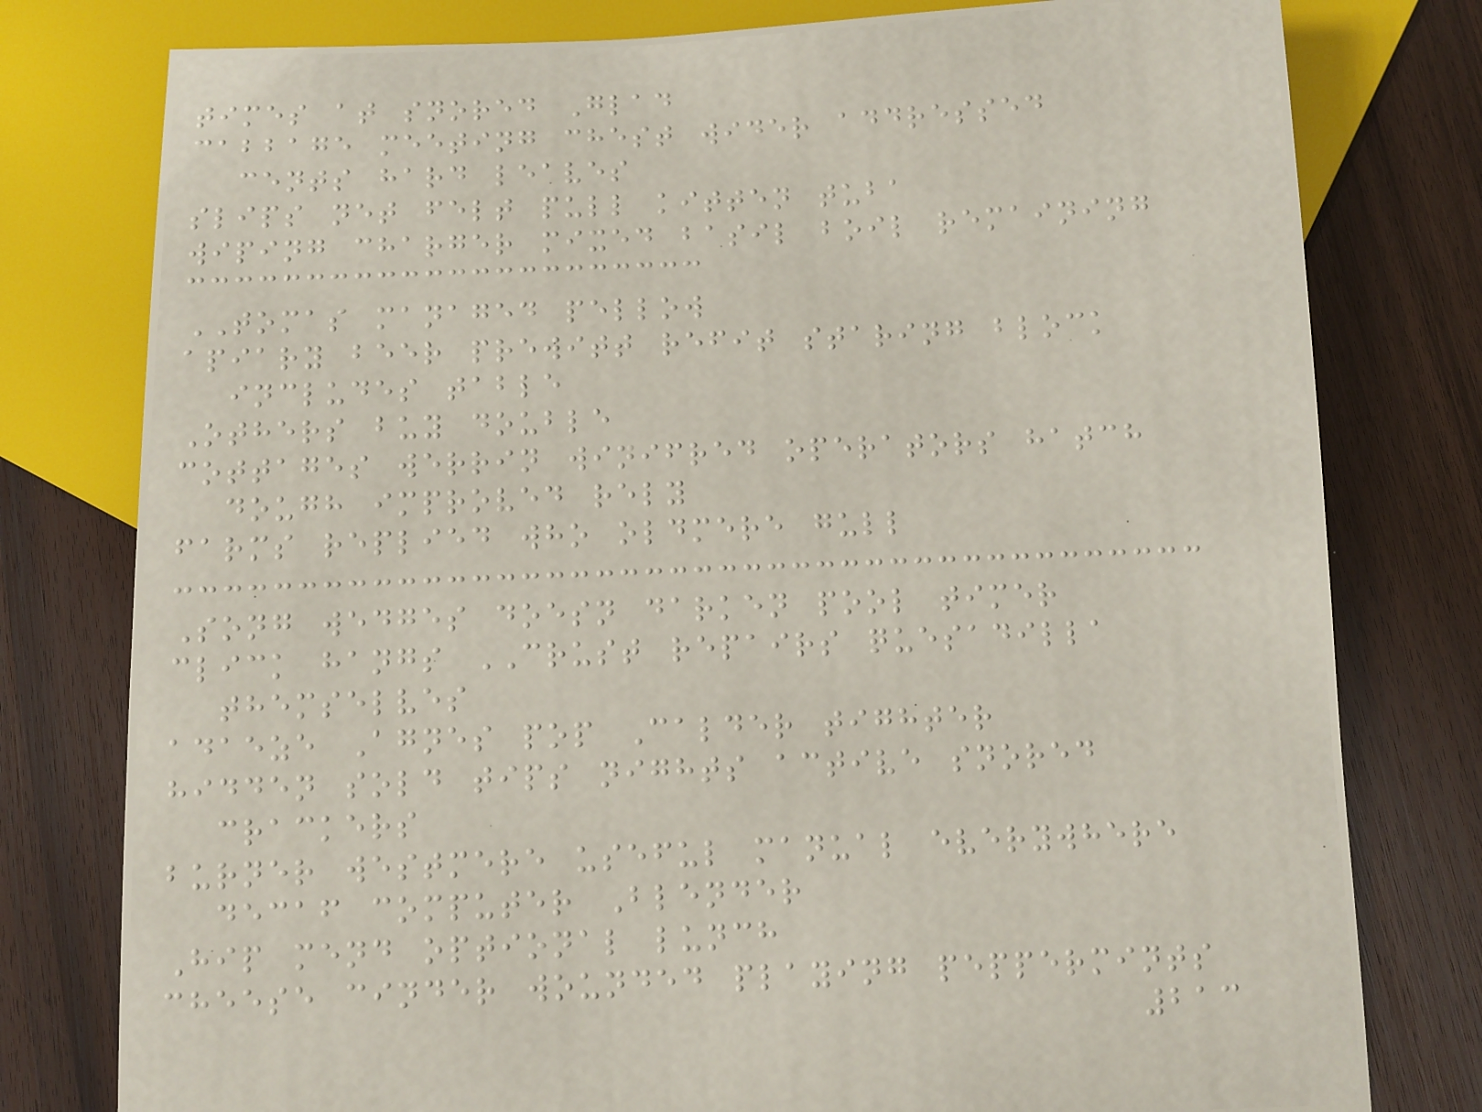times at snored Glad
cabbage meeting chest wider addressed
cents hard leaves
slips net felt pull kitten tuba
wiping charger mixed basil boil remaining
TOMAS managed pellow
apiary beer prewitt refit staring block
includes table
Others buy double
cottages werrin winifred operators hatch
dough improved rely
farms replied who oldmere gull
Song wedges doesn darken pool timer
click hangs CRUST repairs quesadilla
themselves
adaeze Agnes pop Calder tighter
hidden sold tips nights active snored
crackers
burner westmere useful manual everywhere
decaf computer Blender
Hip mend optional lunch
cheese cinder wounded playing peppermints
213
